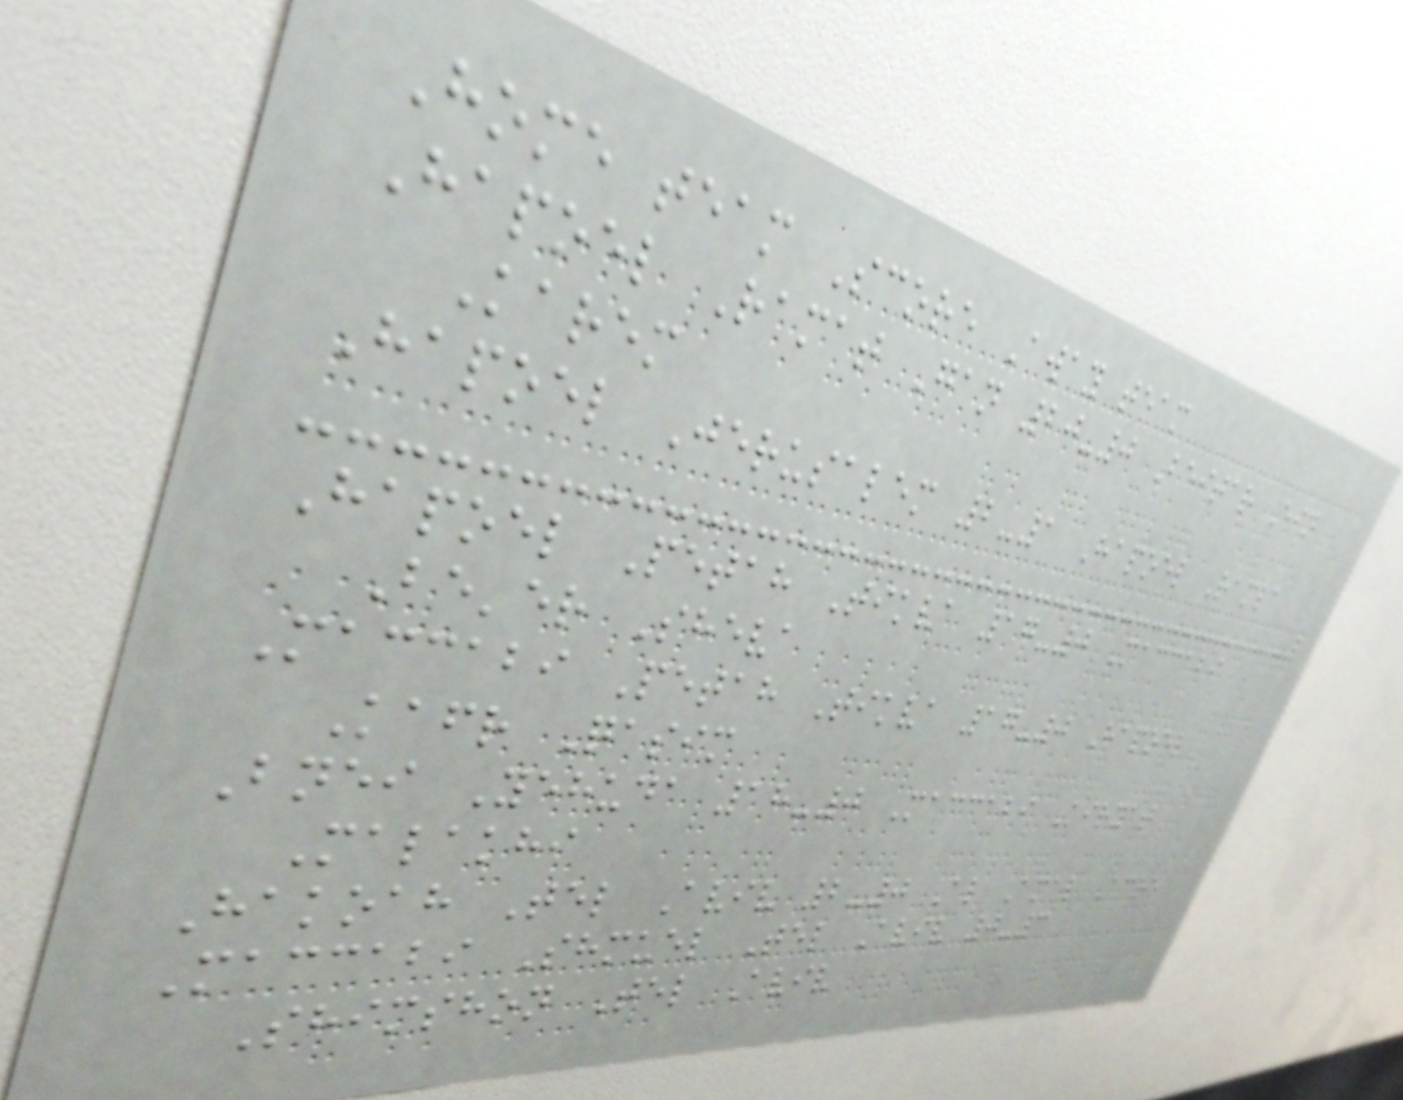Home team Score Away team
Hapoel Ramat Gan 20-0 Beitar Ein
Karem
Hapoel Jerusalem 2-1 Hapoel Ramla
Hapoel Petah Tikva 17-0 Maccabi
Be'er Sheva
Maccabi Petah Tikva 17-0 Hapoel
Kafr Qasim
Bnei Yehuda 18-0 Maccabi Kiryat
Malakhi
Hakoah Tel Aviv 2-0 Al Amal Acre
Maccabi Shmuel Tel Aviv 0-3
Shimshon Tel Aviv
